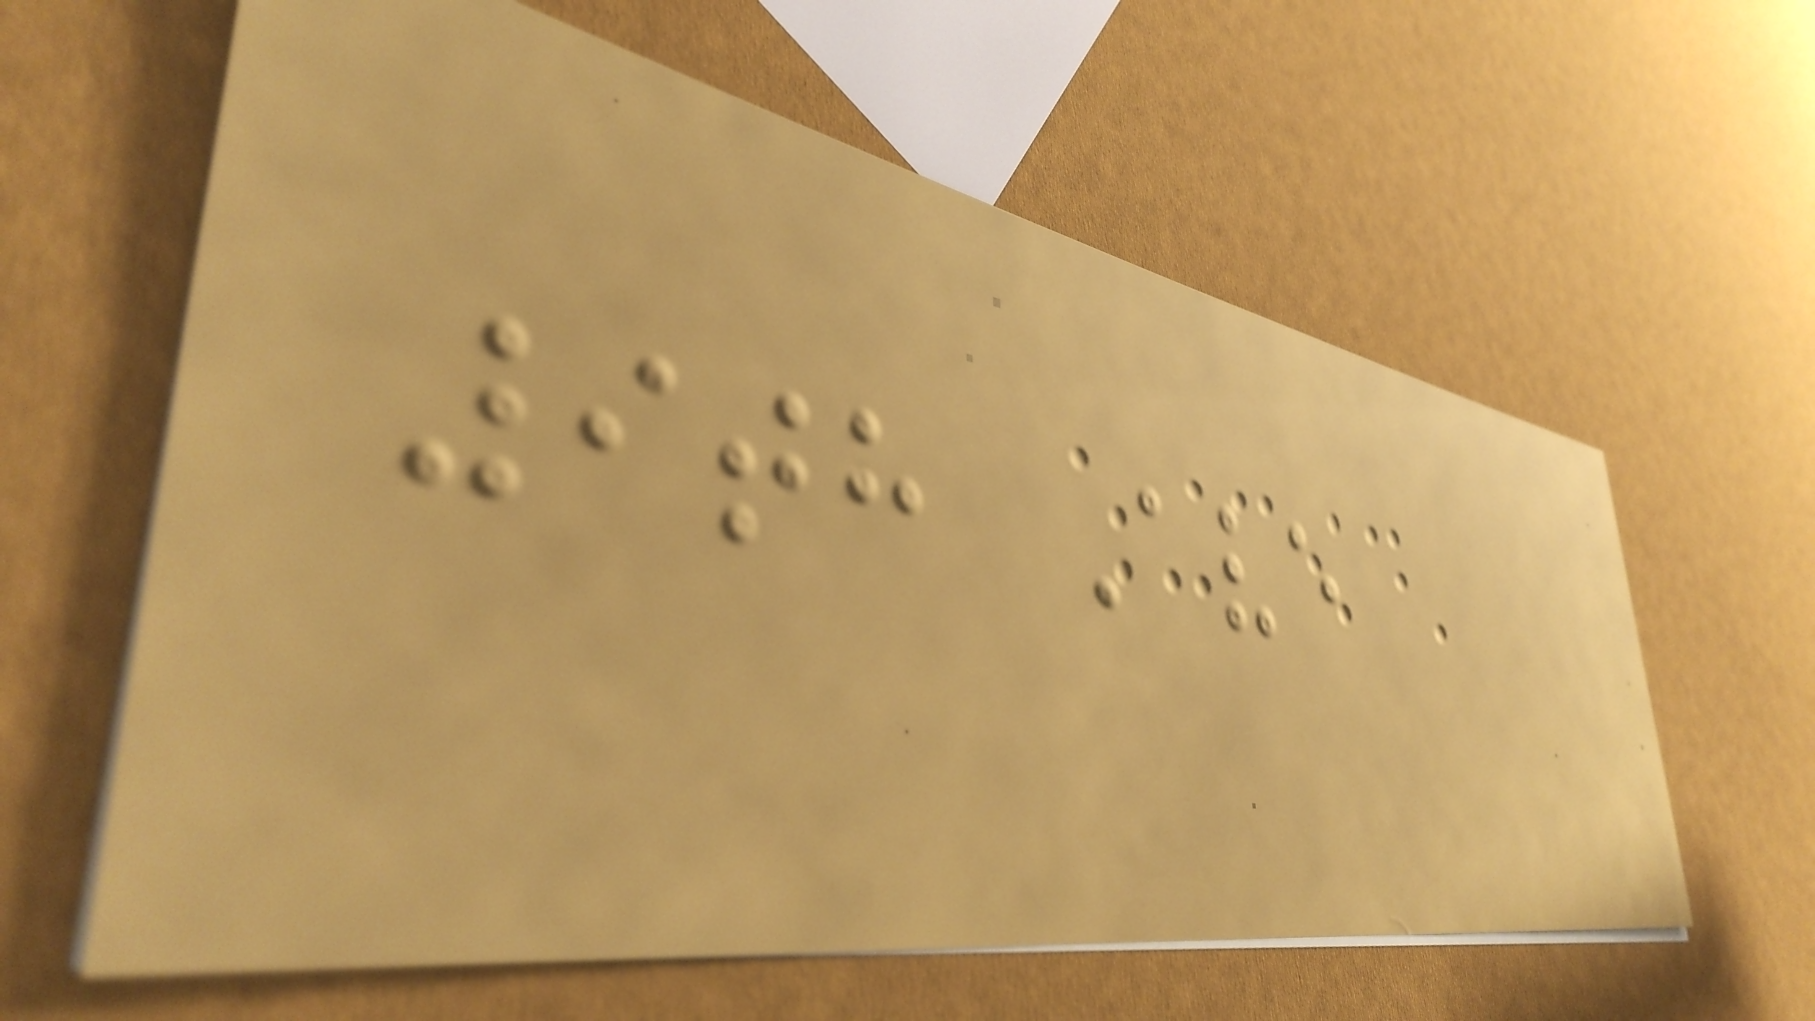9th Ave
